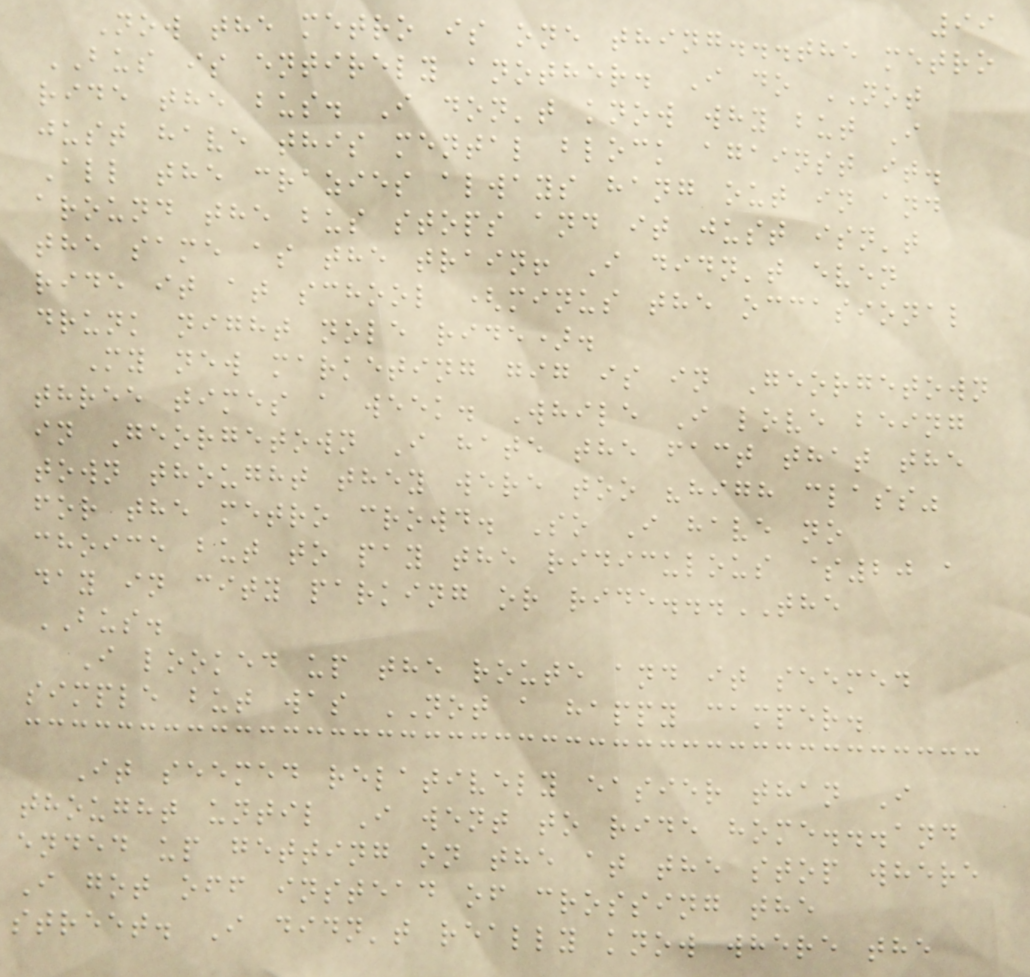99
Now the metro is one thing...the metro
BUS is entirely another. I do NOT
ride the bus. I don't know why but I
just have this mental block against it.
All the crazies always hang out in and
around the bus stops and it just isn't
the same as the train! I didn't even
ride it at school (minus the occasional
drunk night nole ride).
My new marketing gig is in Georgetown
three times a week. While I love being
in Georgetown I hate the fact that the
town thought they were too "high class"
for the metro crowd. So I have no
choice but to pay the ridiculous $20 a
day in city parking or ride...THE
BUS.
I looked up the route and it seemed
simple but was NOT a happy camper.
It seemed relatively easier than I
thought until I went to ride home...and
ended up getting on the at the stop where
I got off instead of crossing the
street. I didn't really know where the
